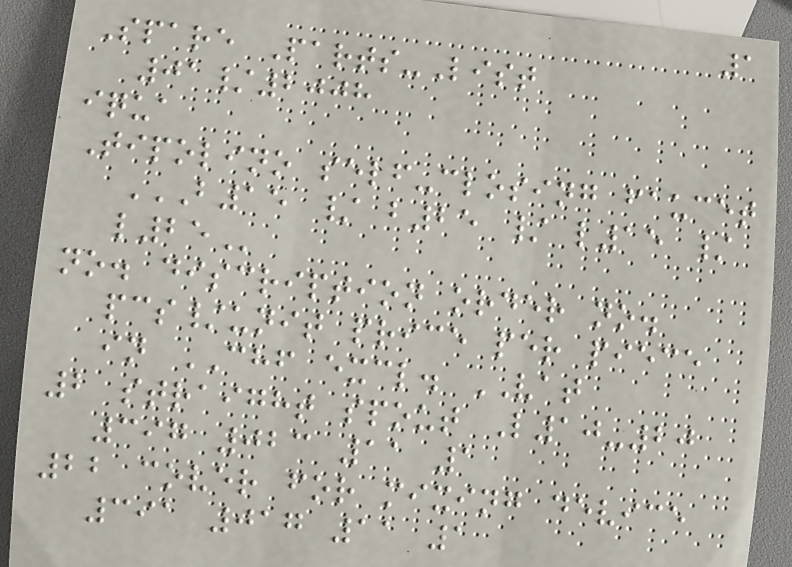1
Spare Parts-List
01/2008
iqua
Tipolino self-closing faucet
B15 / B25 / L15 /
L25
no. discription order no.
pcs/unit price per piece
in CHF excl. VAT
2 straight spout L10-20
397 023 11 1
22 cover for mixing device
391 017 11 1
